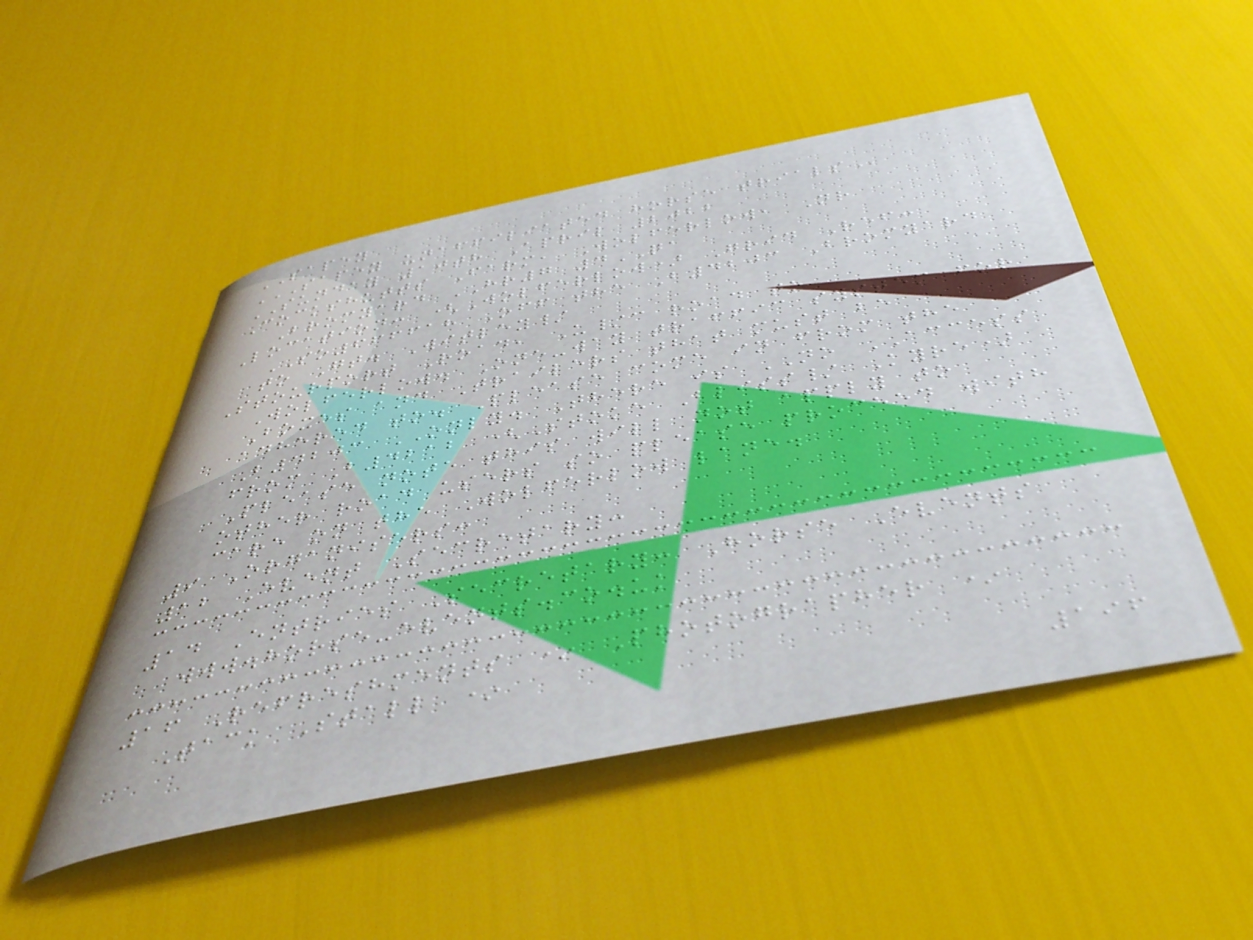SAPEY
SAPEY UNAFFILIATED HORSE TRIALS
SUNDAY 10th April 2022
Cockshutts Farm, Wolferlow, Nr
Bromyard HR7 4QA
Location: (Wolferlow) Grid Ref:
SO666618 Off the B4203 Bromyard
to Gt. Witley/
Stourport Road, U/c road to
Wolferlow. One-way traffic system for
Boxes and Trailers that must be
adhered to. Please come in from the
B4203 ONLY. There is NO ACCESS
from B4212 (Stoke Bliss/ Kyre)
Please note this will not apply to
other road users so please proceed with
care on the Wolferlow lane.
9 Organisers:
12 Event Secretary:
14 Entries Secretary: Horse Events
www.horse-events.co.uk
16 Refreshments * Photographer *
Tack Stall *
196
